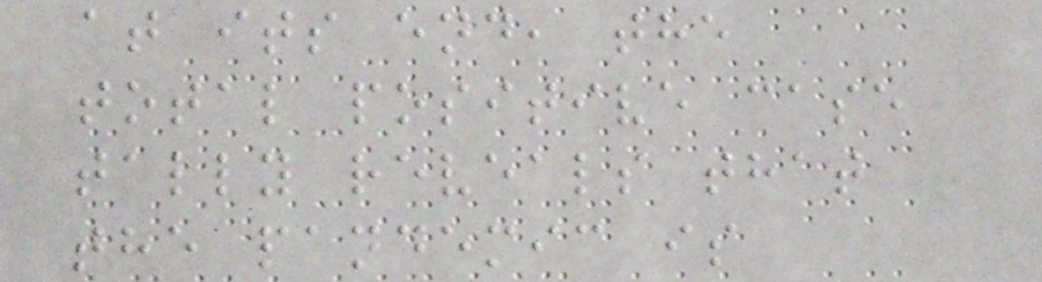at its end, the
total positive case
tally reveals that
the pandemic is
